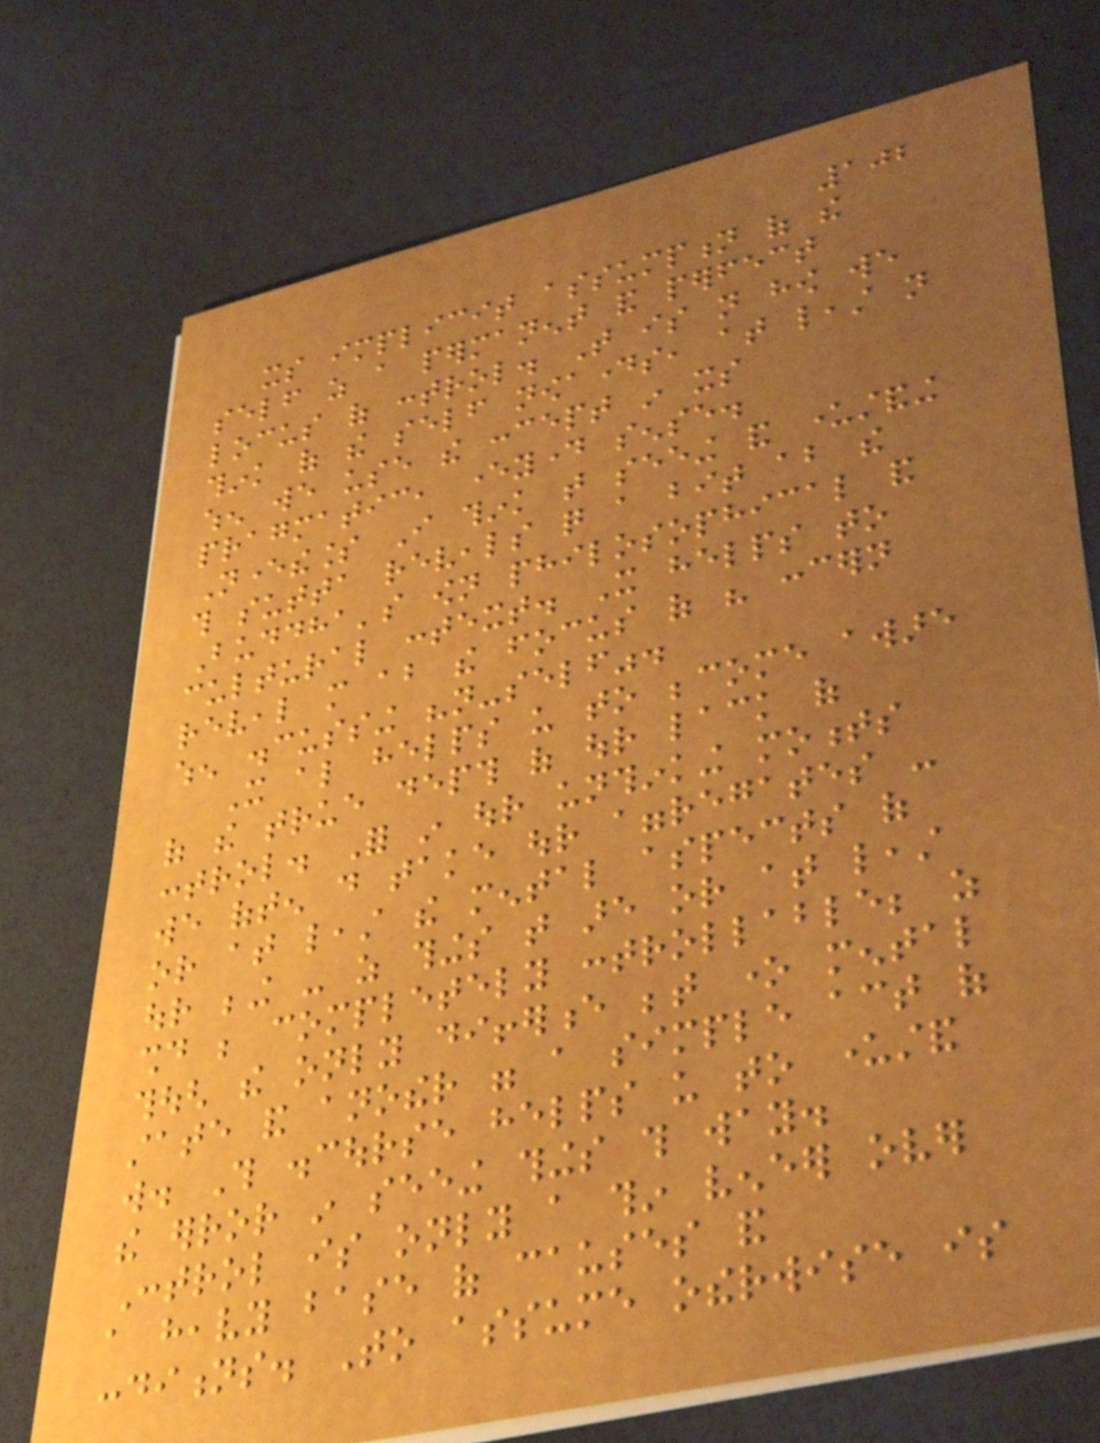102
its implicit assumption of the
self as a permanent and perfect
locus of control. That is not how we
think of the self nowadays, at least not
when we use the concept in its
pragmatic, everyday sense.
Nevertheless I think that seeing and understanding
this sutta reveals quite a bit about the
Buddha's own philosophical and
cultural context. It helps to
reveal more about the focus of his concern
when discussing "not-self".
It also helps us to become aware
of the true depth of our lack of
control. For in our unthinking moments
we often do take our aggregates -
or at least the mental aspects of
our being - as things that are or at least
should be completely controllable; as
though the only difference between one mental
state and another were a simple act of
will. This discourse helps us to understand
the error in seeing things this way.
Control is only a thin veneer over
a heavy base of causes and
conditions. To assume otherwise is
